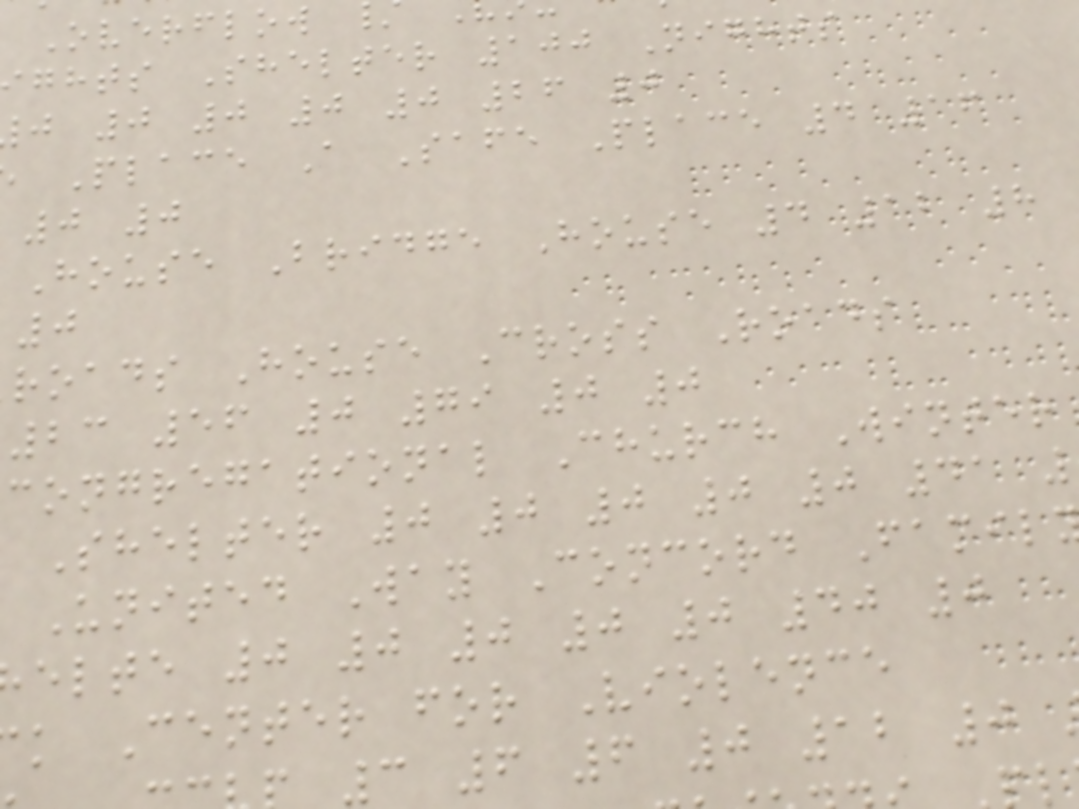Overflow
ghts Shelter 100 Nights
j 0 0 0 0 26 0
Place A Safe Place 4 16
0 0
House Bridge House 4 12 8
roads House Cross Roads
23 56 0 79 0 0
congregational Church Winter
Shelter 0 0 0 0 0 41
United Way Concord Famil
elte 0 0 0 0 0 40 0
k Center for Violence
3 6 6 0 12 0
